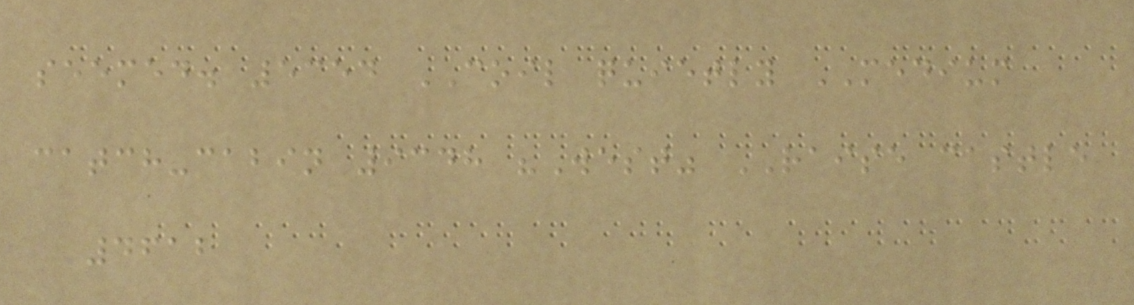seemed. 5354 COIL quietly MEDIUM
catch-cabin 9348 "West" RAISE castle
4612
